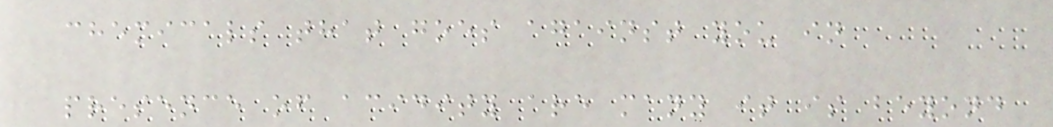chemicals that goes against you in
presence of acidity are many it is beyond
